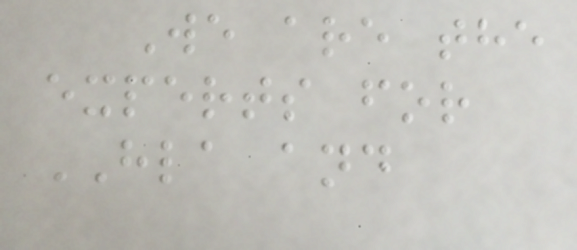We are the
experts for
HLA and
